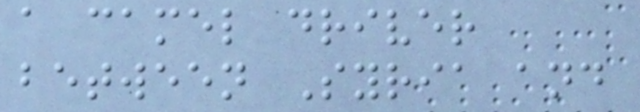a camel driver
between Syria and
